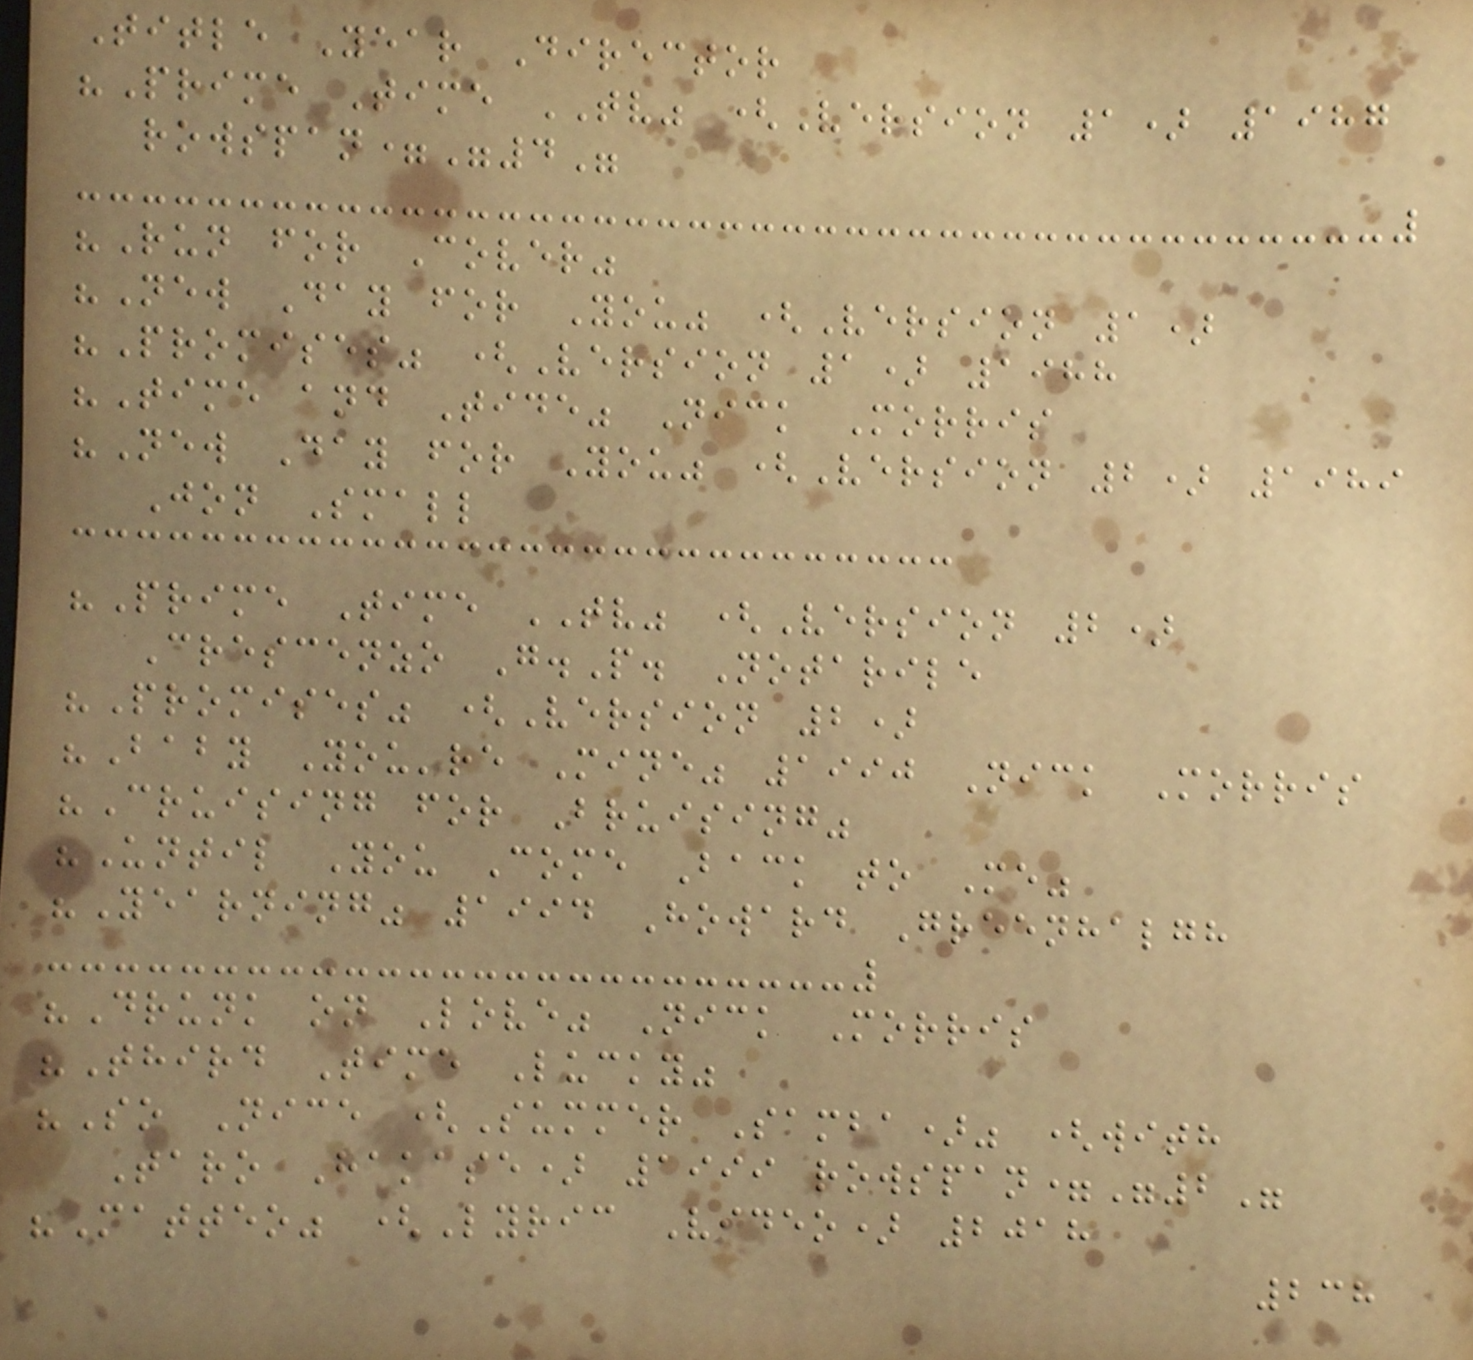Title Year Director
"Prime Time TV" (Version 1) 1987
rowspan="4"
"Run for Cover"
"New Day for You" (Version 1)
"Promises" (Version 1) 1988
"Time and Tide" Nick Morris
"New Day for You" (Version 2) 1989
Jon Small
"Prime Time TV" (Version 2)
Crescenzo G.P. Notarile
"Promises" (Version 2)
"Baby You're Mine" 1990 Nick Morris
"Cruising for Bruising"
"Until You Come Back to Me"
"Yearning" 1994 Howard Greenhalgh
"Drunk on Love" Nick Morris
"Third Time Lucky"
"So Nice (Summer Samba)" (with
Taro Hakase) 1999 rowspan="2"
"Matteo" (Lyric Video) 2018
238
